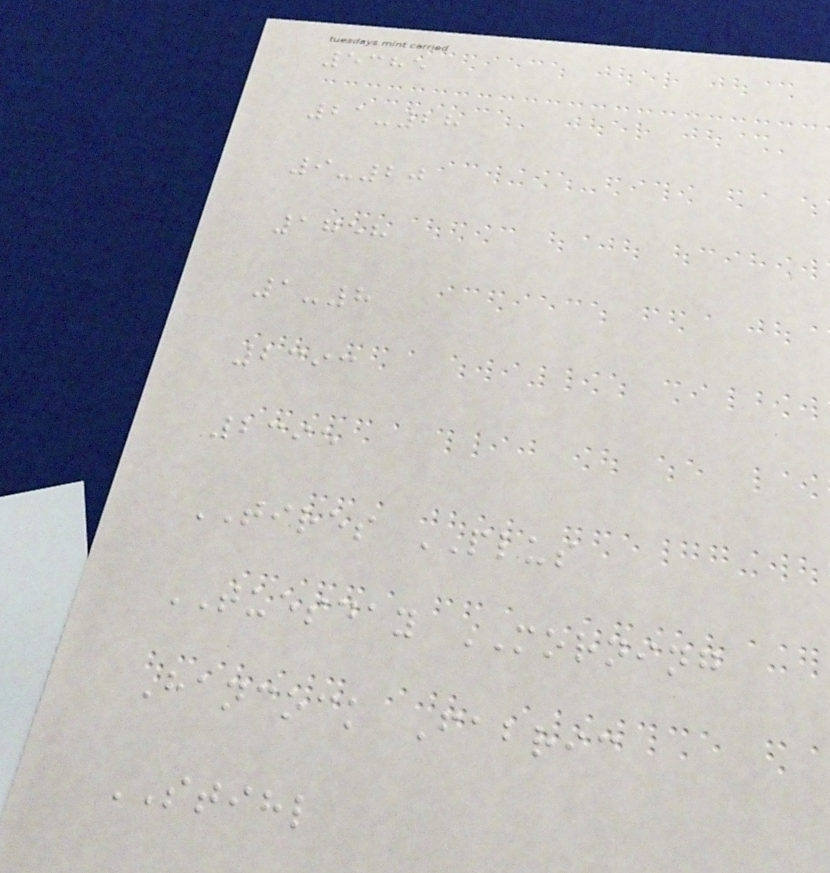5385
21-28
9-20
1758
1-8
2393
2395
TIRES PLUS
TUESDAY MORNING
Hancock Fabric
STIHL
